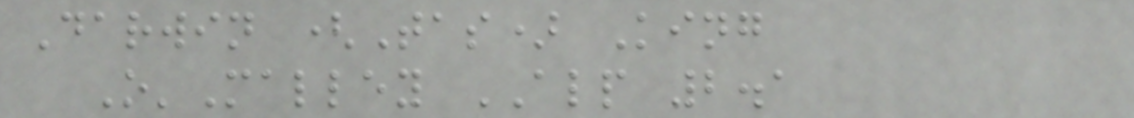Darwin (Tas) King
O'Malley ALP 2.1
